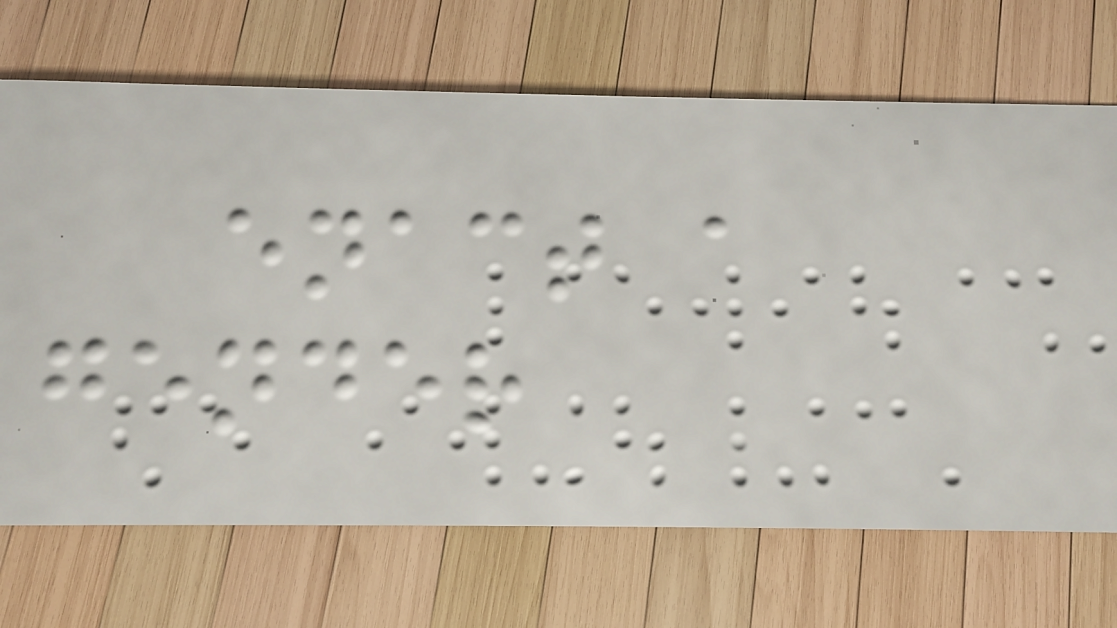enact a
gender
